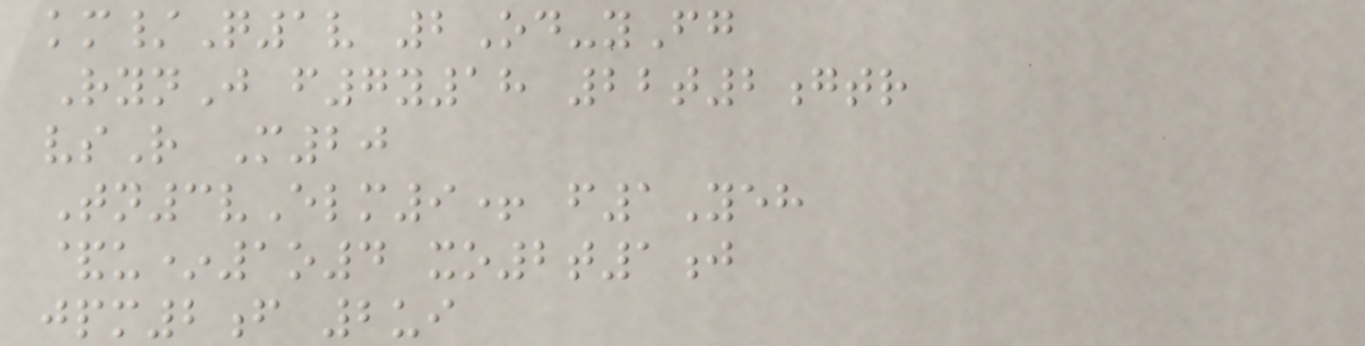km/Q1v 2Od-yFg
RynJ f7y18 22t2gtr
vsR M20
Tn3vElm9+ f1Yeh
&u*1o4 xo2t1j
jpm2f 2ui
